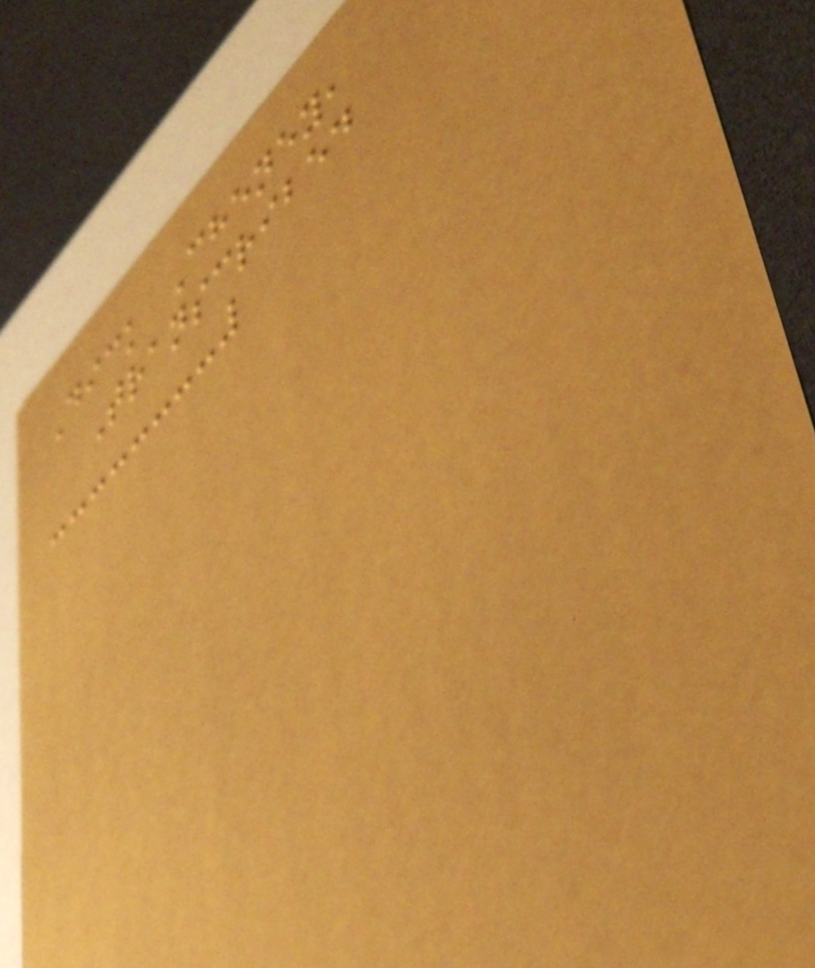Dick Cheney,
Transcribed
